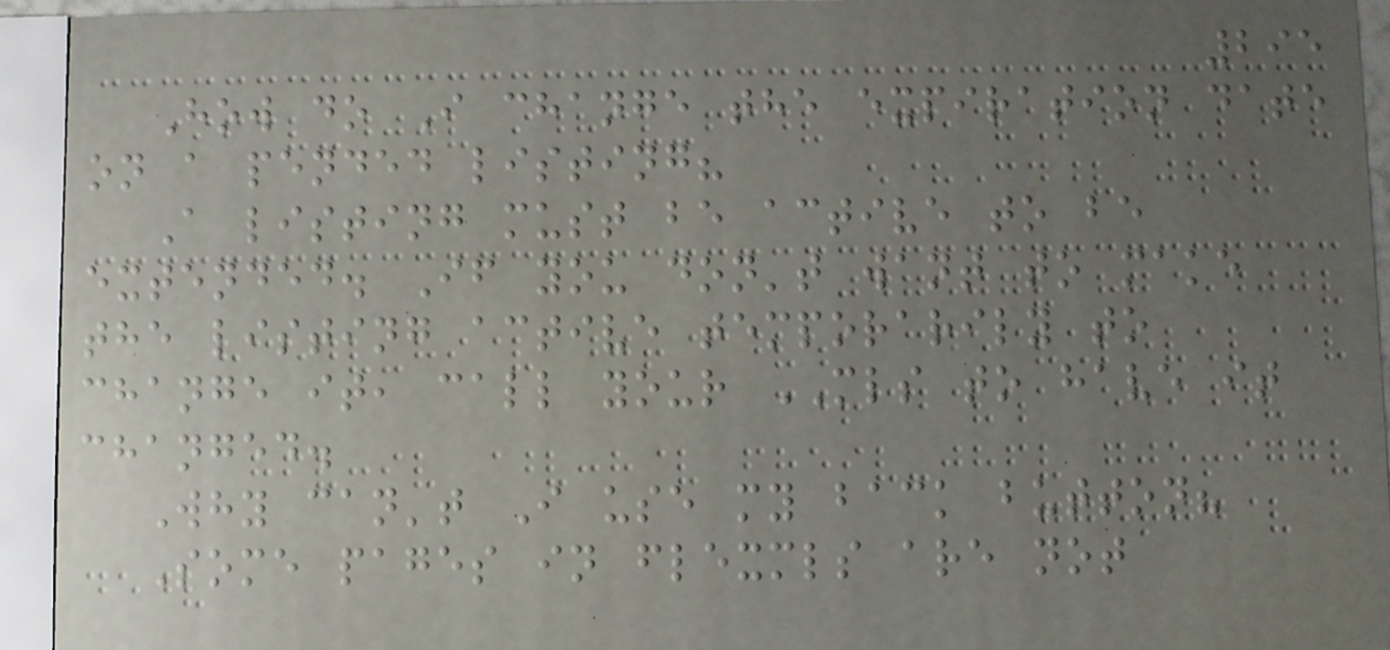295
How do I change the expiration date
on a pended listing?
A listing must be active to be
extended. If you don't want to make
the listing active temporarily to
change it, call your MLS to have it
changed.
Why can't I use my back button?
Some pages in flexmls are not
